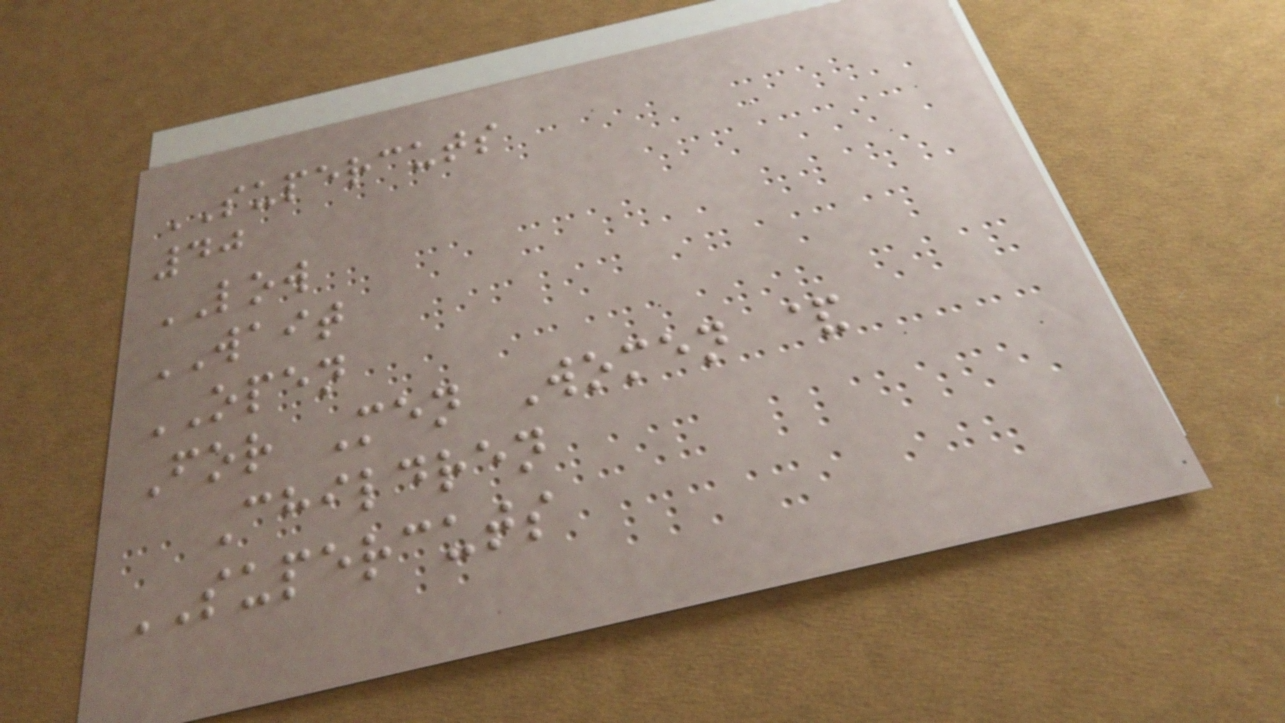SUPERCUTS
40
LOW
WAIT
OPEN
For Men Women &
Children
SUPERCUTS
